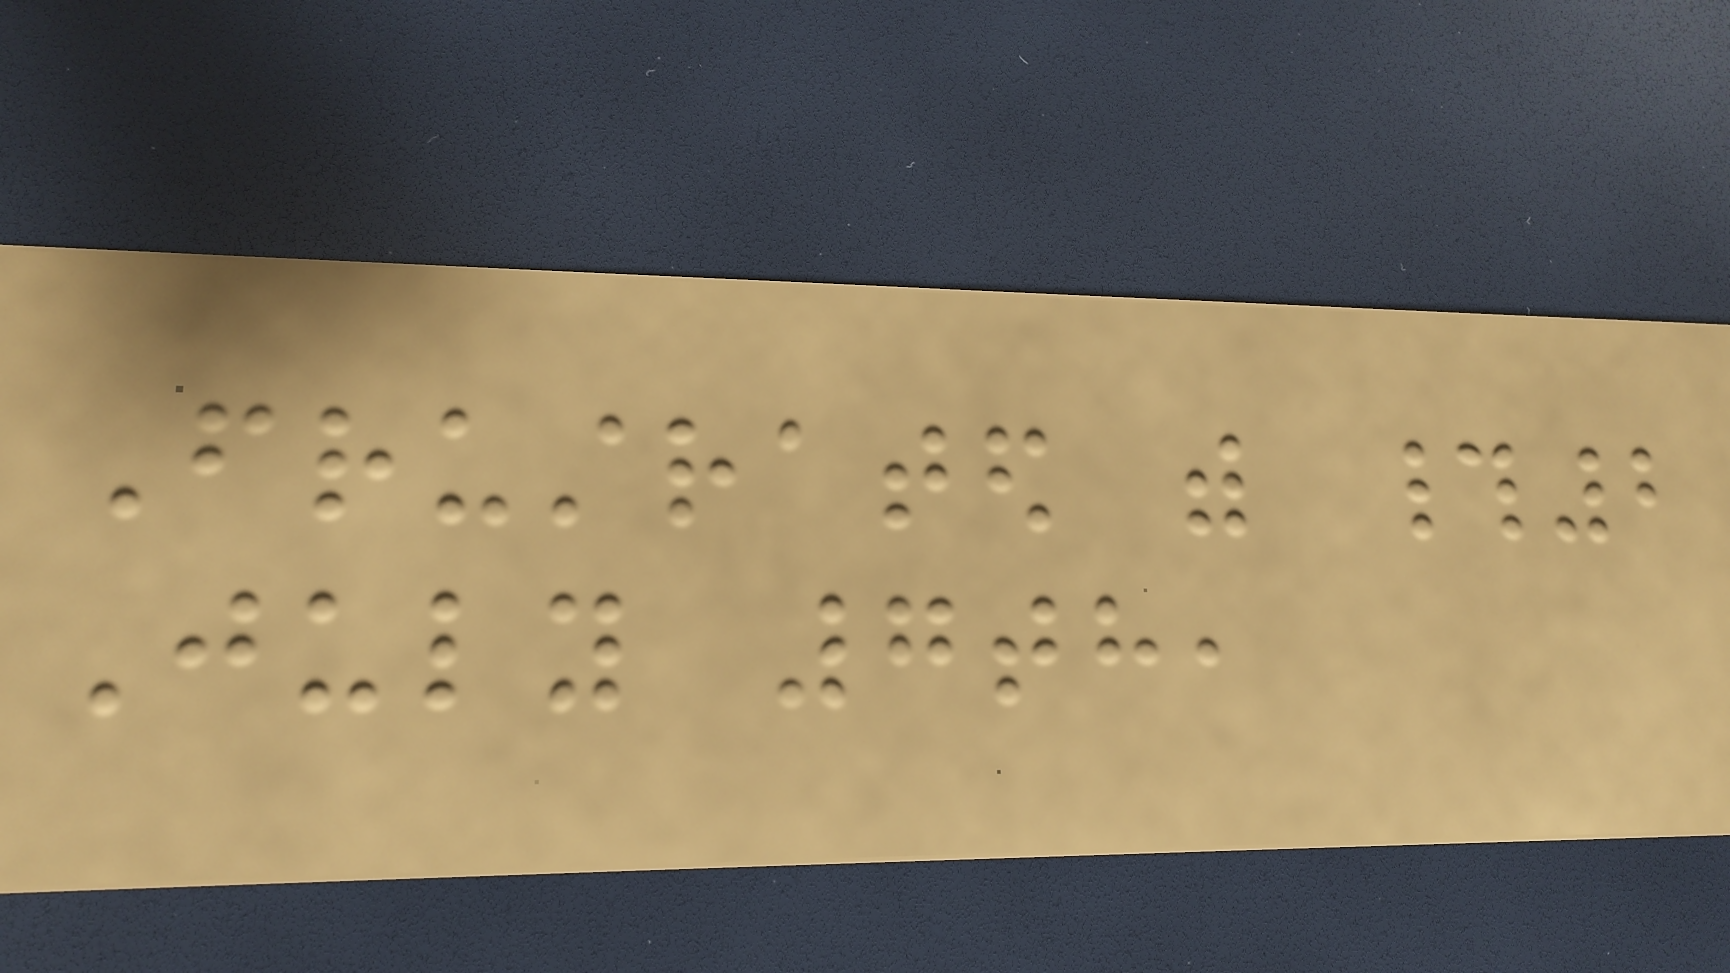Frustrated with #2
July 7th,
